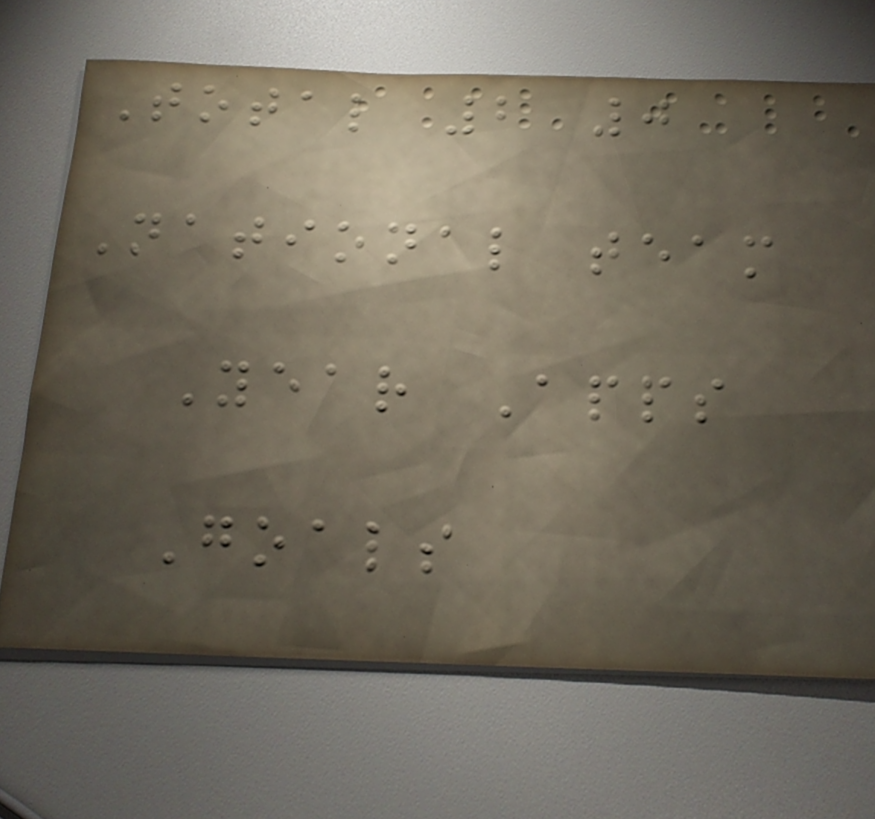Total 2 0
National team
Year Apps
Goals
